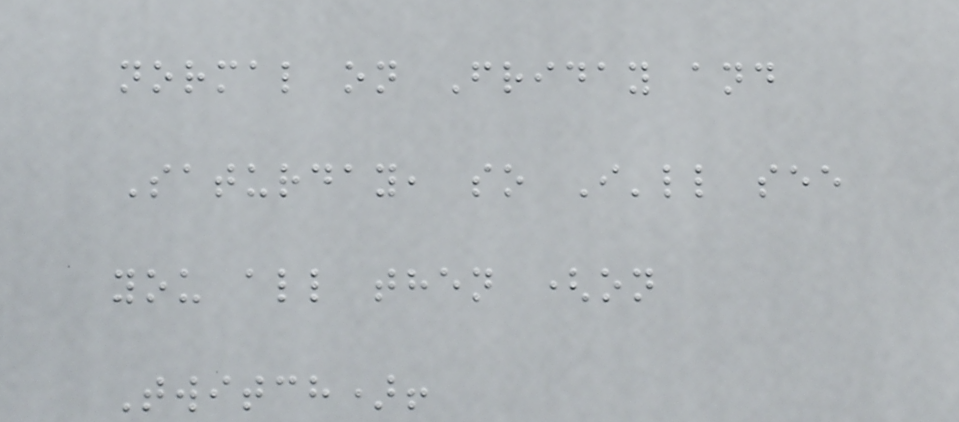normal on Friday and
Saturday, so I'll see
you all then (on
Twitch)!
